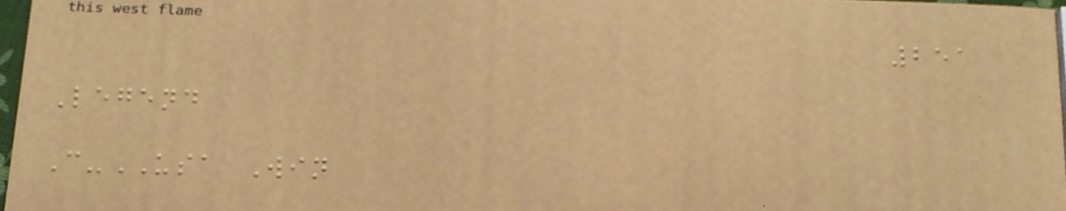251
Legend
C-USA Win
